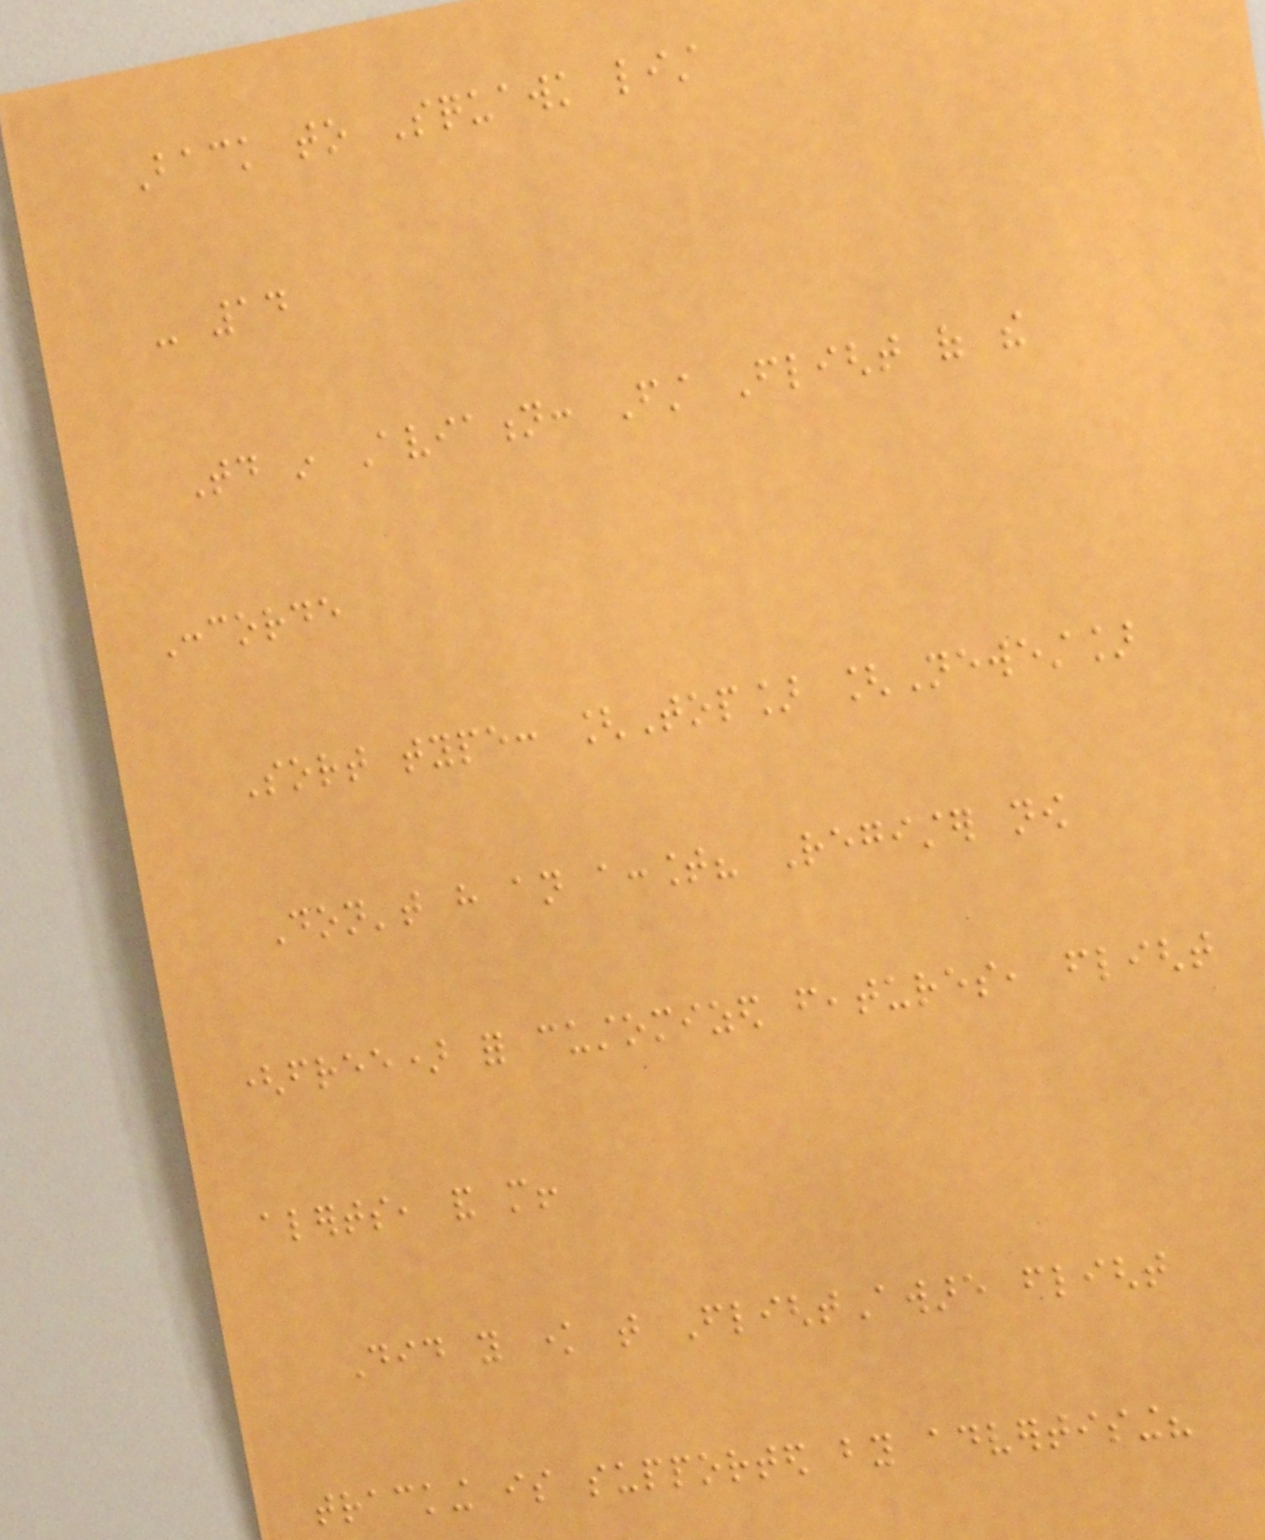Back to Squawk list
- 14
Today in Aviation: First Flight of the
Concorde
Sort type: [Top] [Newest]
Don't have an account? Register now
(free) for customized features, flight
alerts, and more!
Did you know that FlightAware flight
tracking is supported by advertising?
